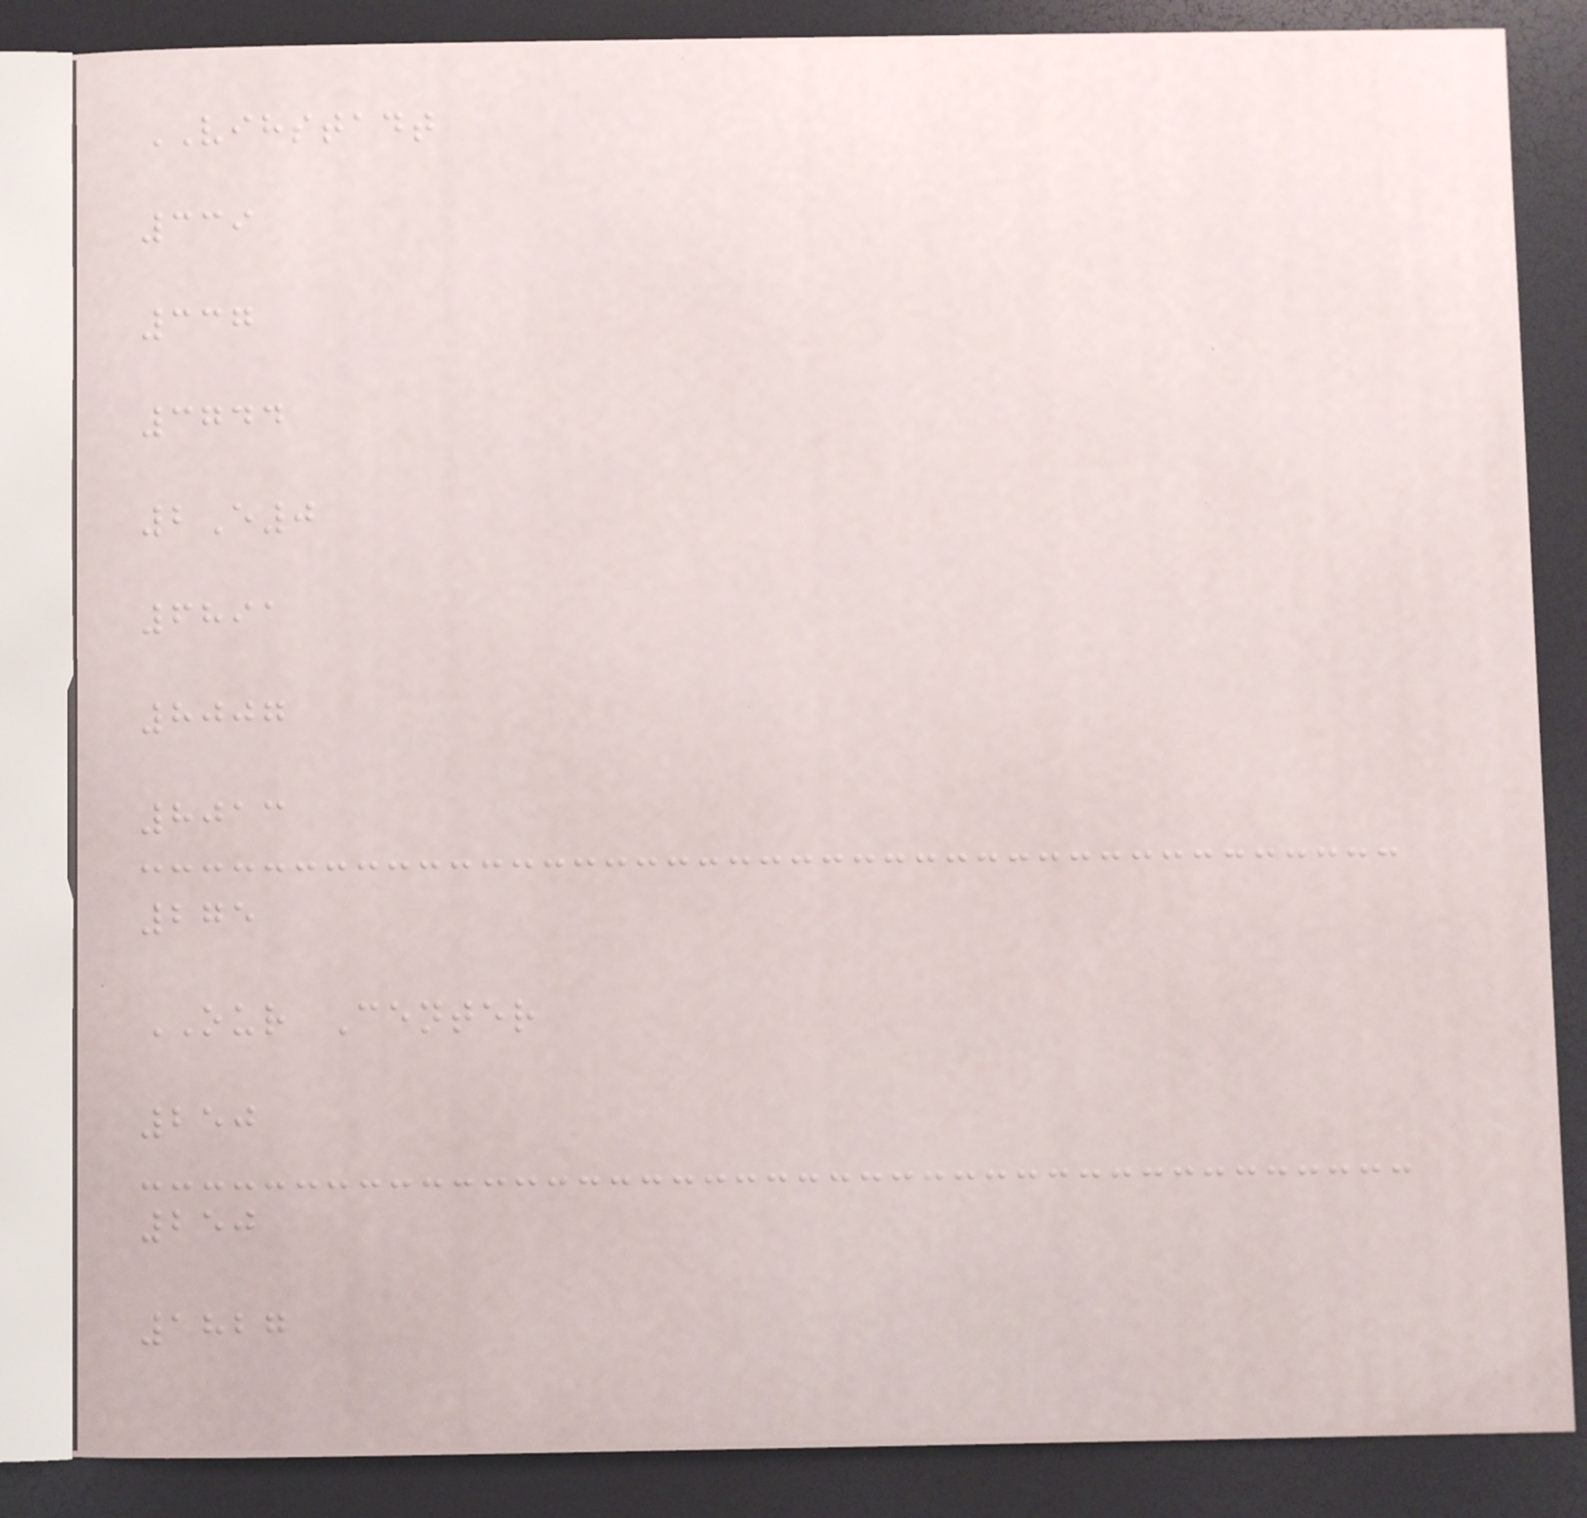VIHSTADT
339
337
3744
2E0
6891
8007
8013
275
OUR Center
250
250
1827
